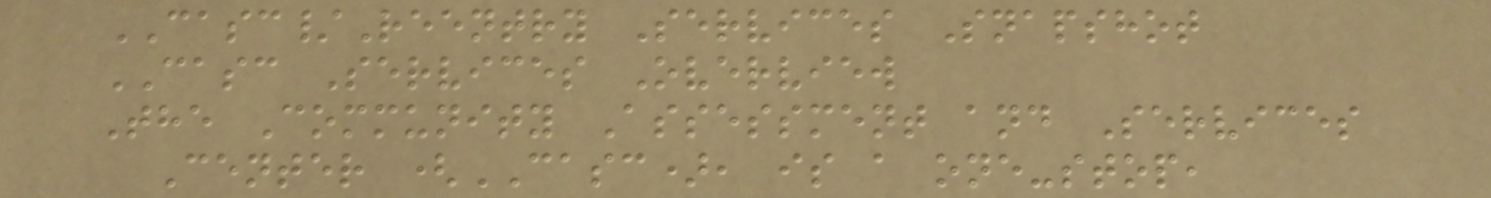CASC/Reentry Services Snapshot
CASC Services Overview
The Community Assessment and Services
Center (CASC), is a one-stop,
